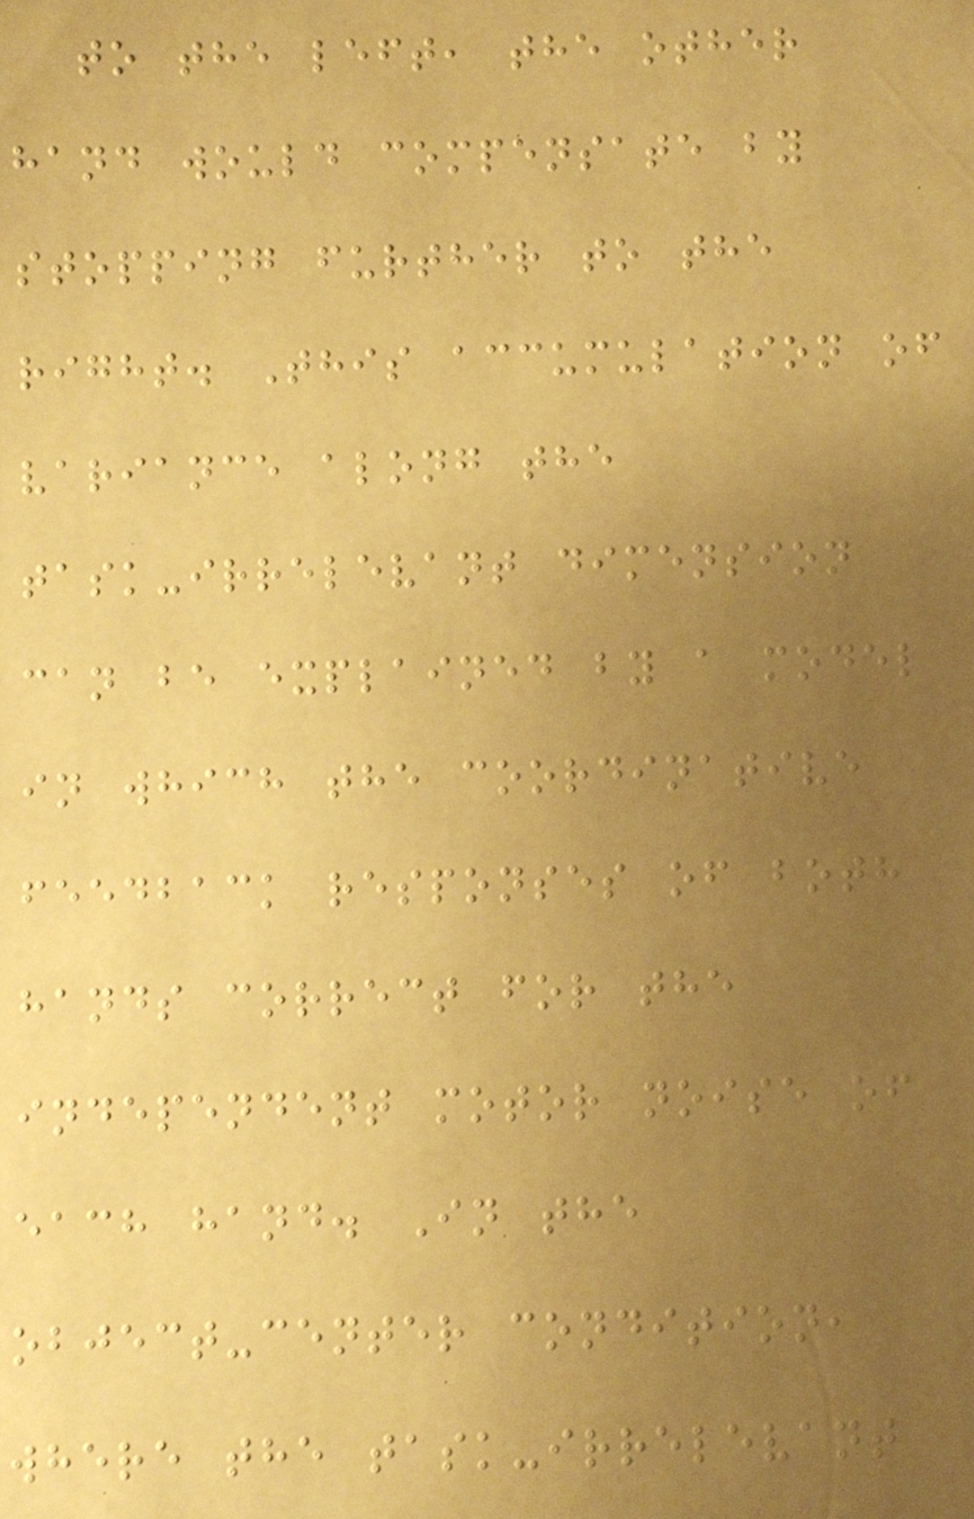to the left, the other
hand would compensate by
stopping further to the
right. This accumulation of
variance along the
task-irrelevant dimension
can be explained by a model
in which the coordinative
feedback responses of both
hands correct for the
independent motor noise of
each hand. In the
object-center condition,
where the task-irrelevant
